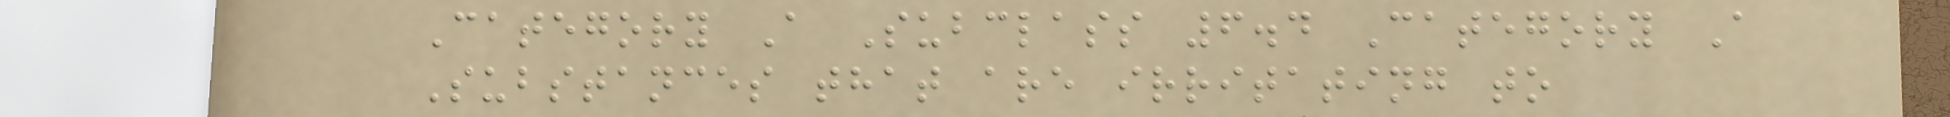Category A Subclass 6.4 Category A
Substances that are irritating to
